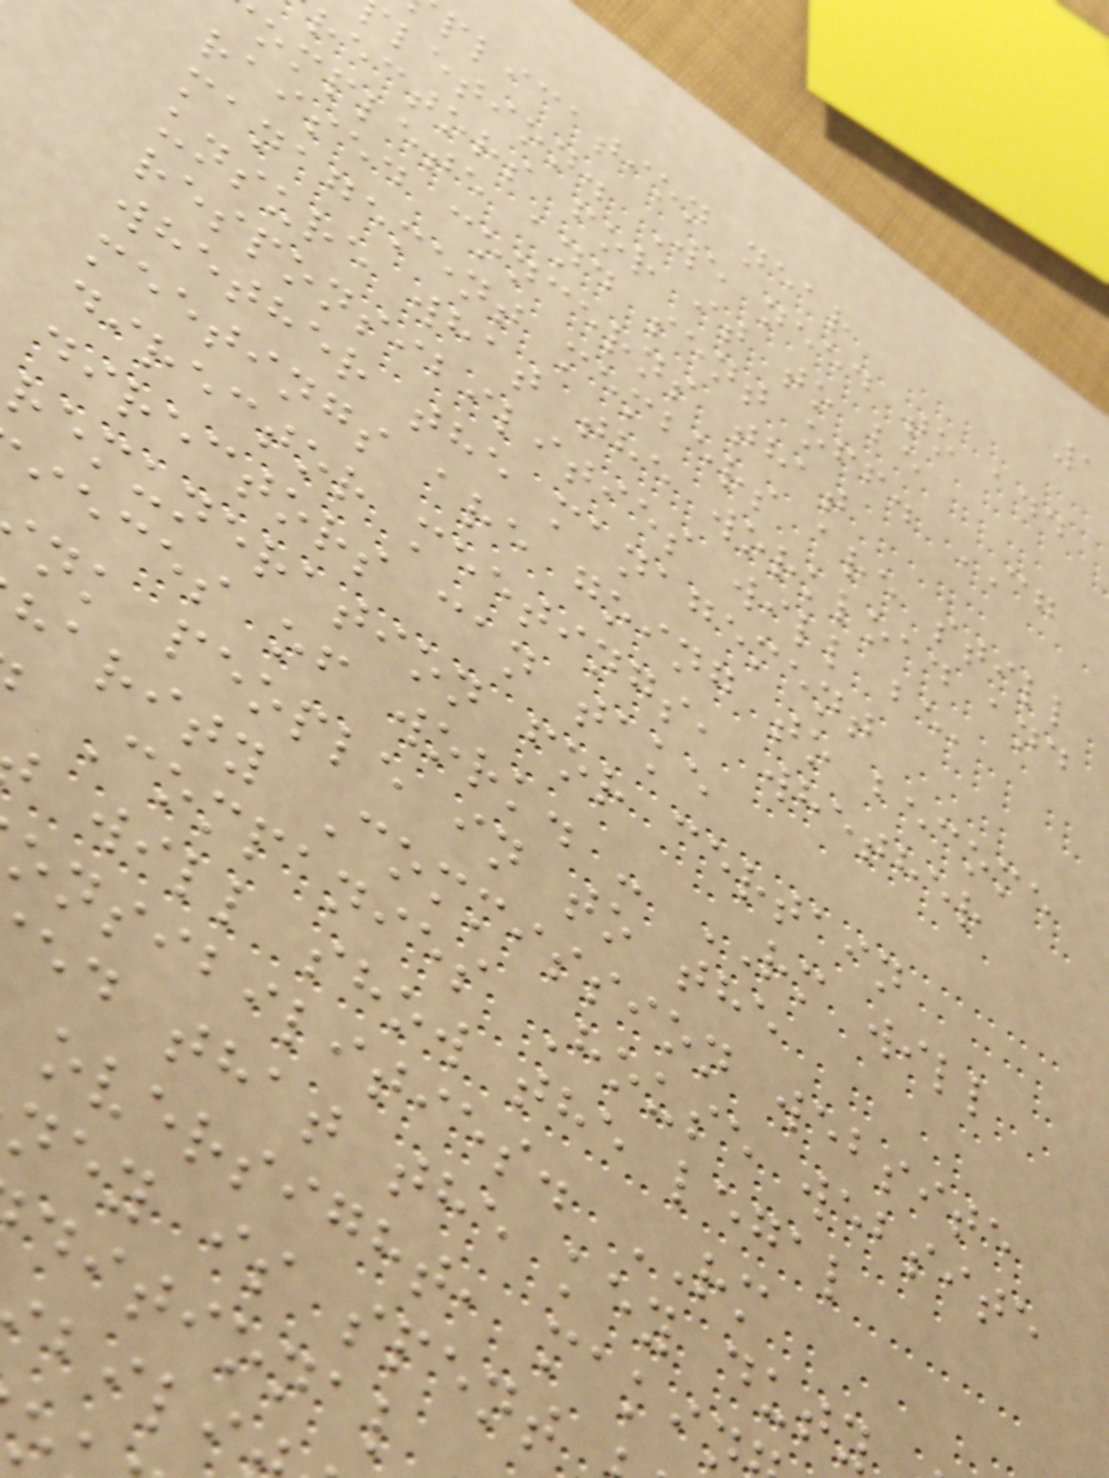plication near
letion. We need to add
rectors for it to be
omplete and sent off. CG
raised concerns that
management members are still
unsure what the workload and
responsibilities will be,
whether the management
meetings are going to become
director meetings, whether
directors can take
remuneration for certain
ieces of work. - RM will
nk people in to the
harity Commission website
Companies House website
will show the legal
onsibilities. RM
ed that the key duty
oversight, maki
ney is spent
ditional
